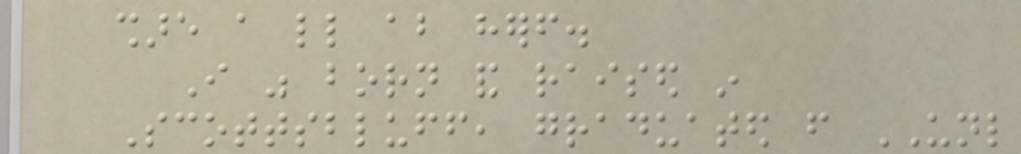share a little about herself.
I was born and raised in
Scottsbluff, graduated from UNL
